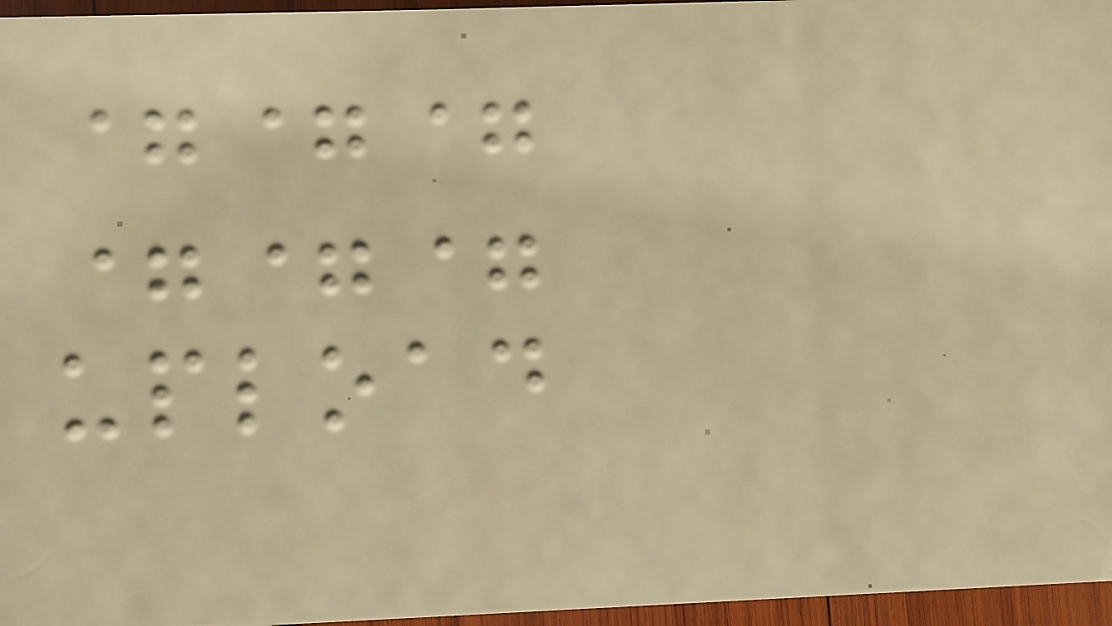===
===
upload
